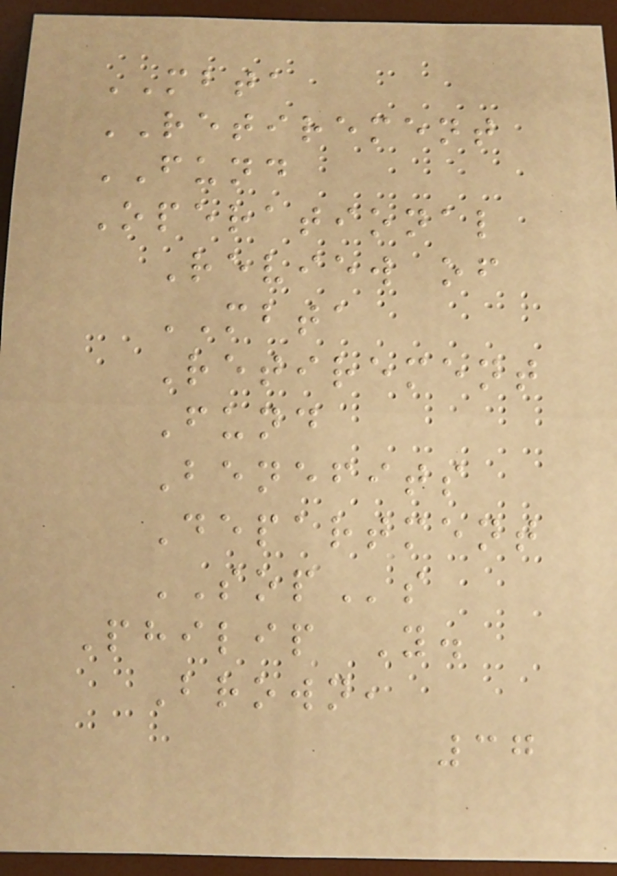MBTA
RETIREMENT
FUND
Operational
Review of
MBTA
Retirement
Fund
Benefits
Department
SOPs
Philip Y.
Brown,
37
